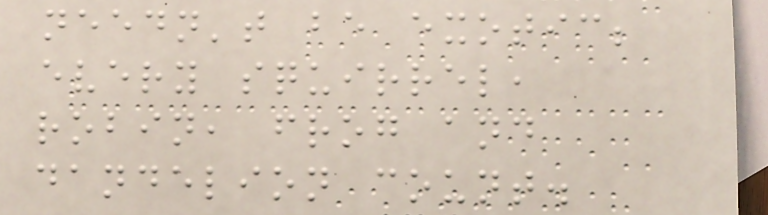needn't be exotic;
every squirrel,
robin, frog and
dandelion count.
